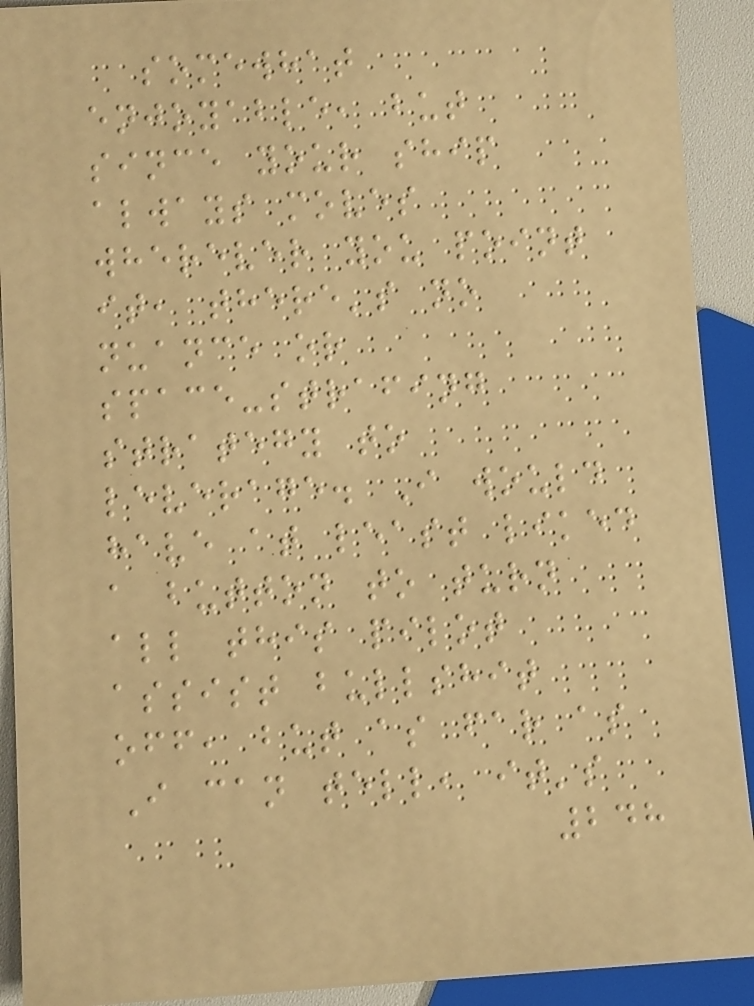somewhat
enjoyable, but
since your ship
always moves
wherever you point
it, there's no
nuance or
space-strafing
strategy to
leverage. I would
have at least liked
a button to turn
all this pilot
assist bullshit
off, but as far as
I can tell, it's
248
